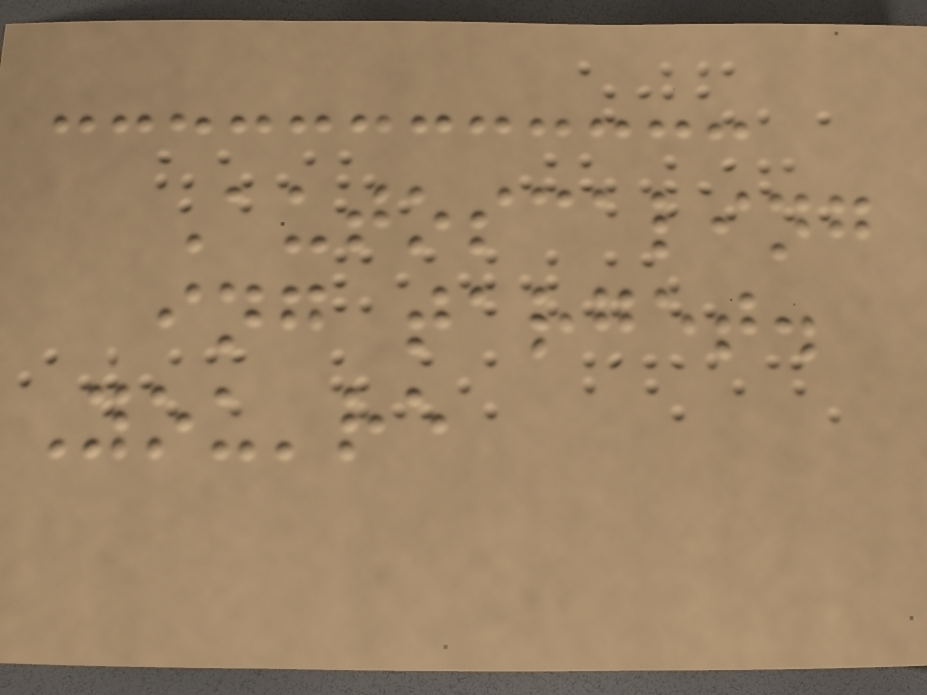Autoscaling
ing target.
You're
